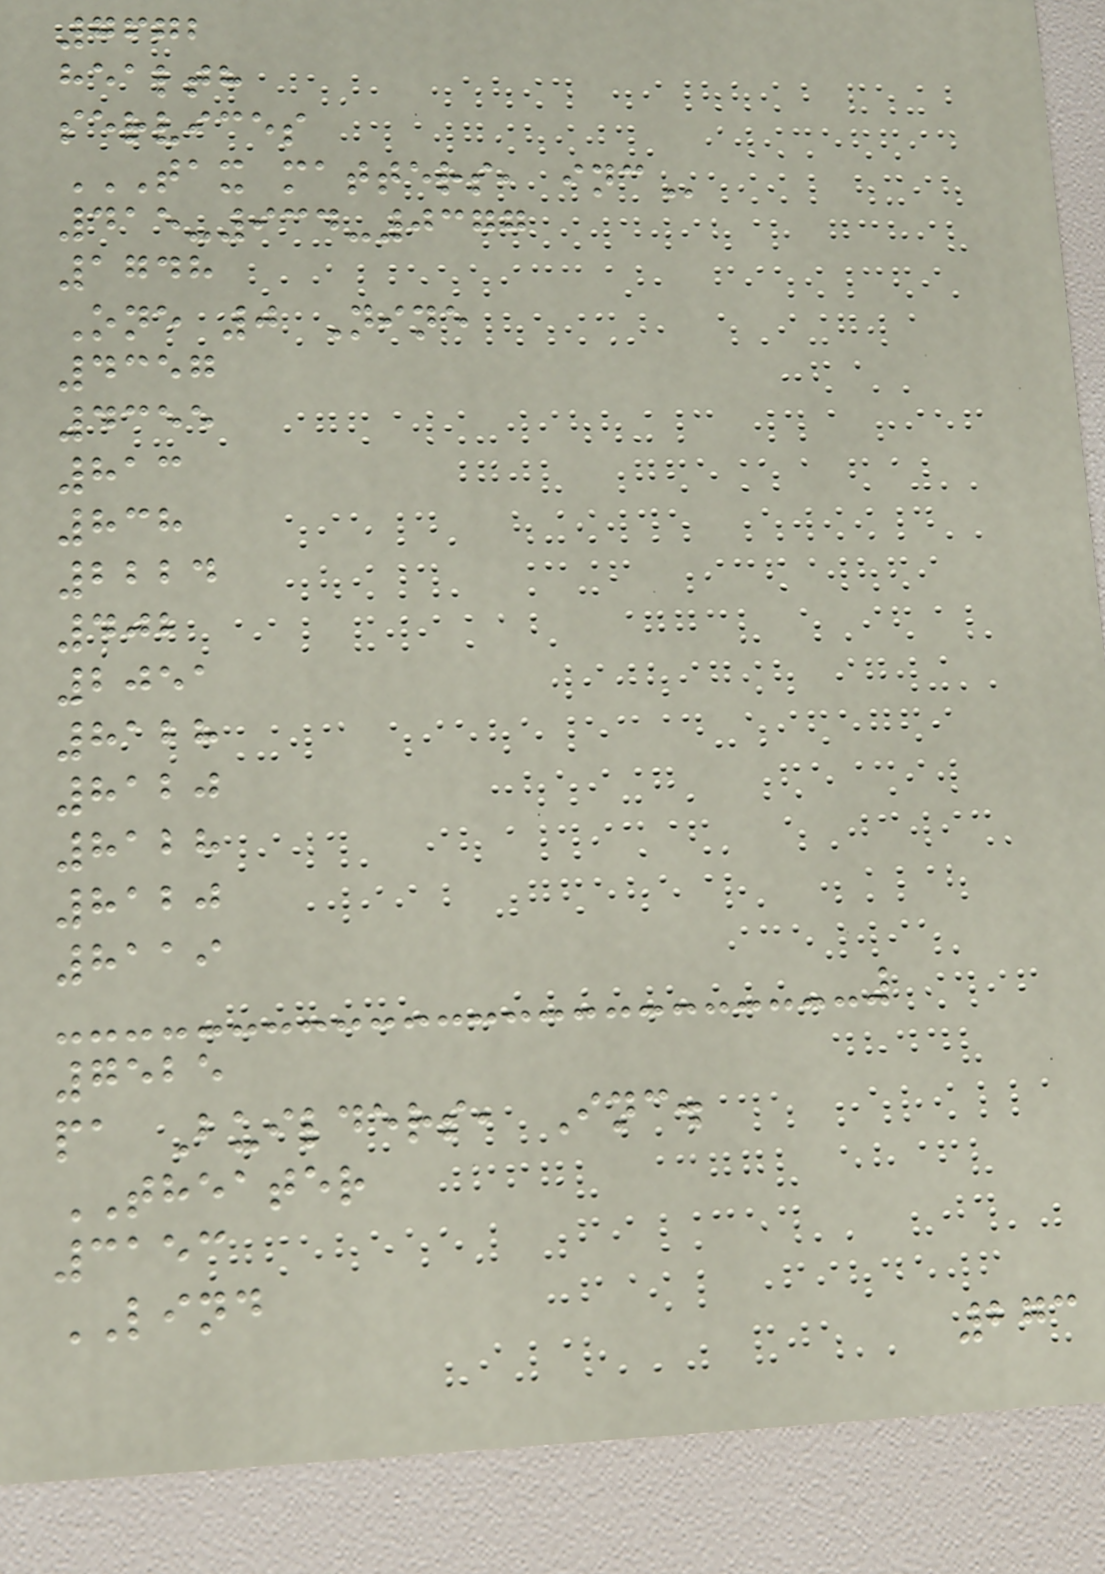7672
health
services
TAX MATTERS, INC
415-934-0377
1748
One 0 Nine
4357
4355
813
838
2224
402
2051
8128
8120
8128
8120
8119
7525
pa Builders, Inc.
THEATER
3153
LIND
273
